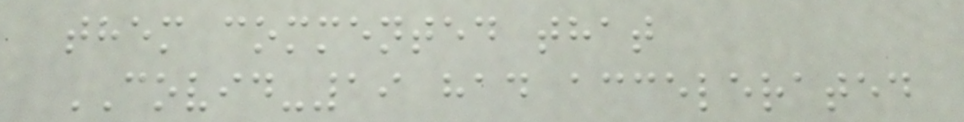them commented that
COVID-19 had accelerated
